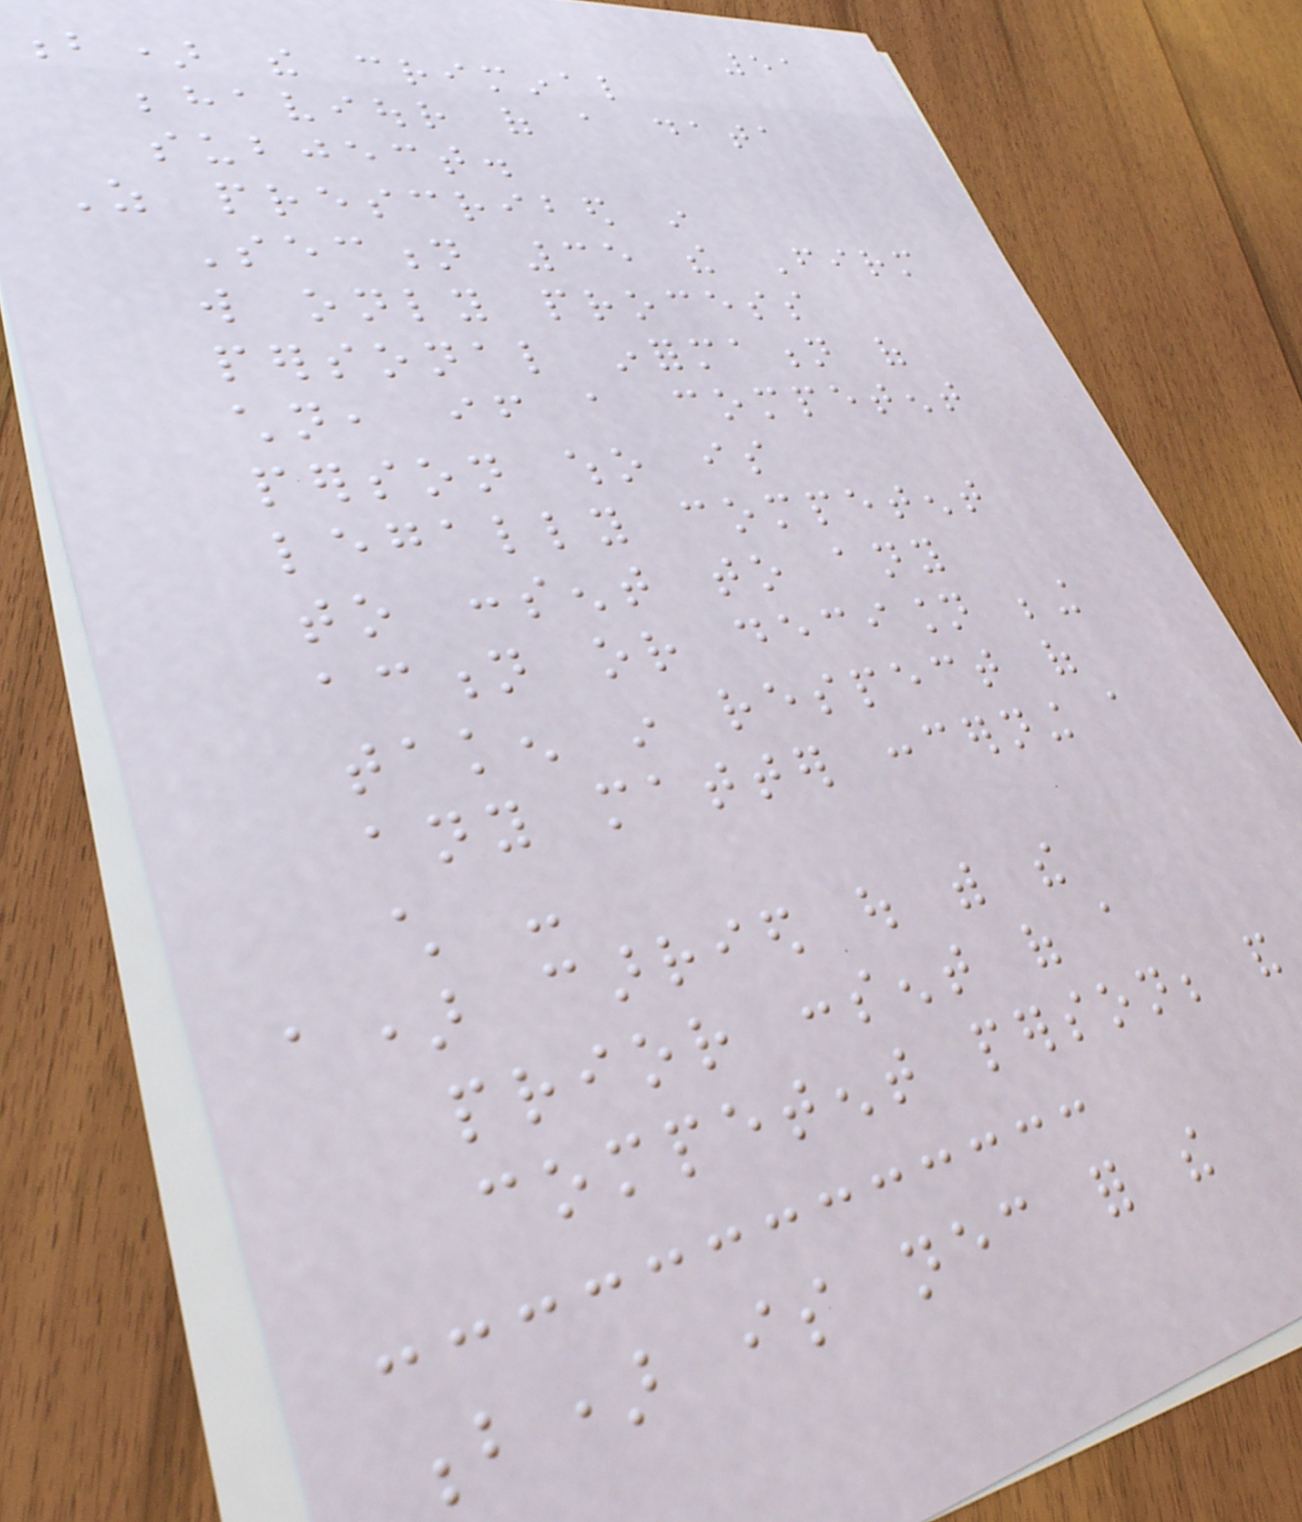51
b) the criminal
behaviour of a data
subject.
As prescribed in
Section 35 the Firm
will only process
personal information of
children, if a competent
person who is
legally competent
to consent to any
action or decision being
taken in respect of
any matter concerning a
child -
a) carried out with the
prior consent of a
competent person; and
b) is necessary for the
